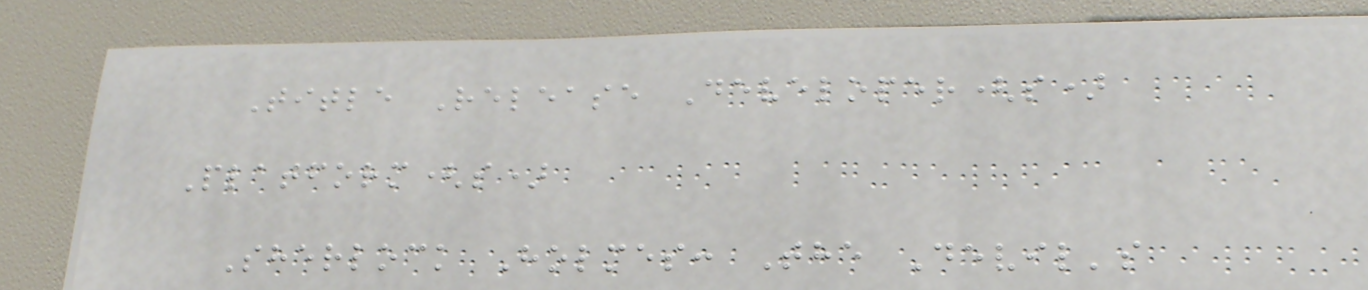Title Release Developer(s)
Platform(s)
Sherlock Holmes: The Devil's
